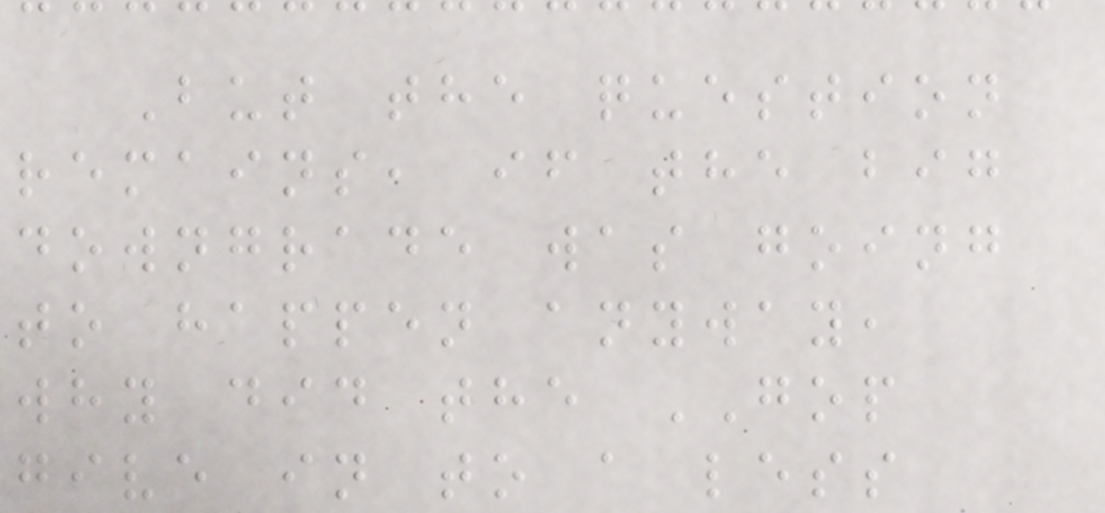But the question
remains, if the big
downgrade was going
to happen anyway,
why did the GOP
give in to a less
